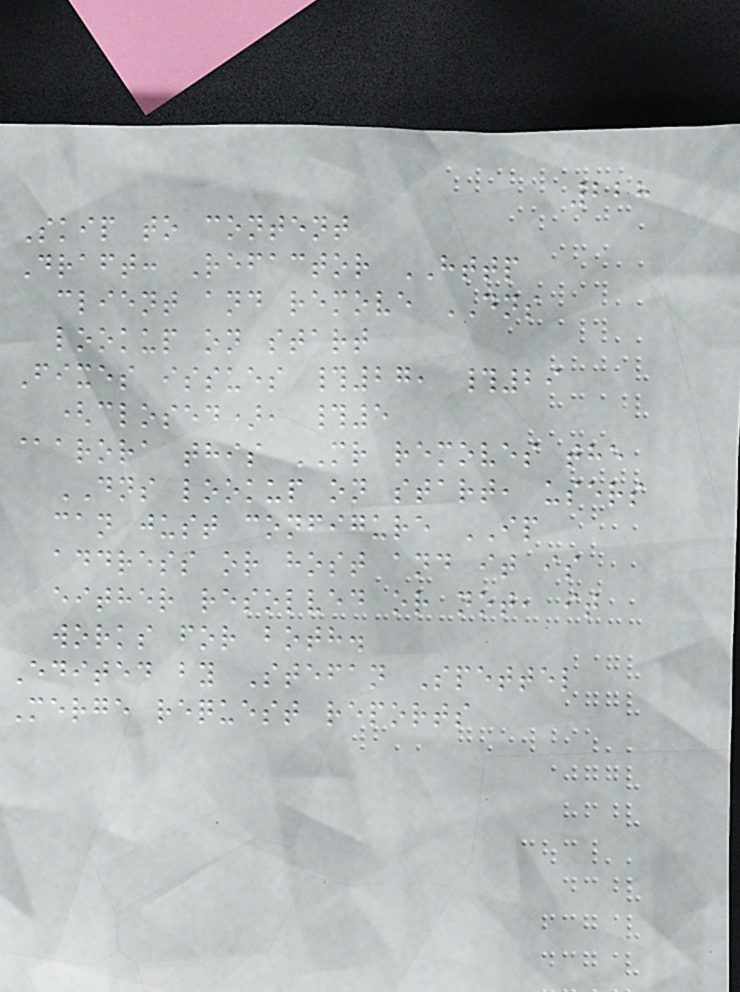228
Skip to content
Draft: Refactor HTTP
client and remove DNS
lookup on start
Fixes issues #27, #29
(closed), #5
@arora this MR removes the
DNS lookup on start, users
can just configure IP
address or host and it is
either resolved or not, it
works for both.
Edited by Stefan Spettel
Merge request reports
